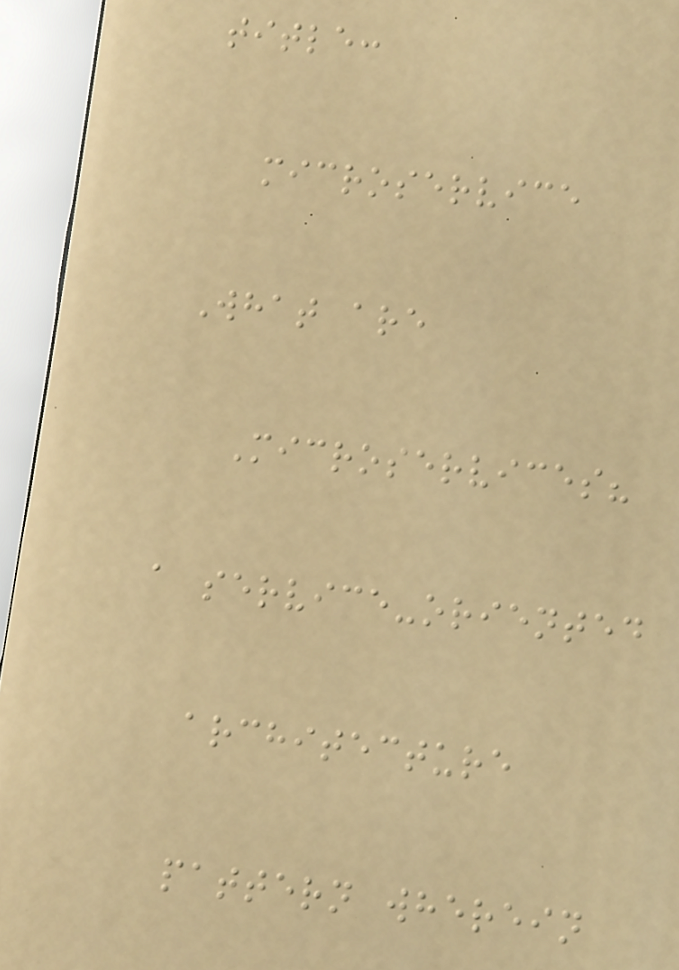title:
microservice
What are
Microservices?
a service-oriented
architecture
pattern wherein
